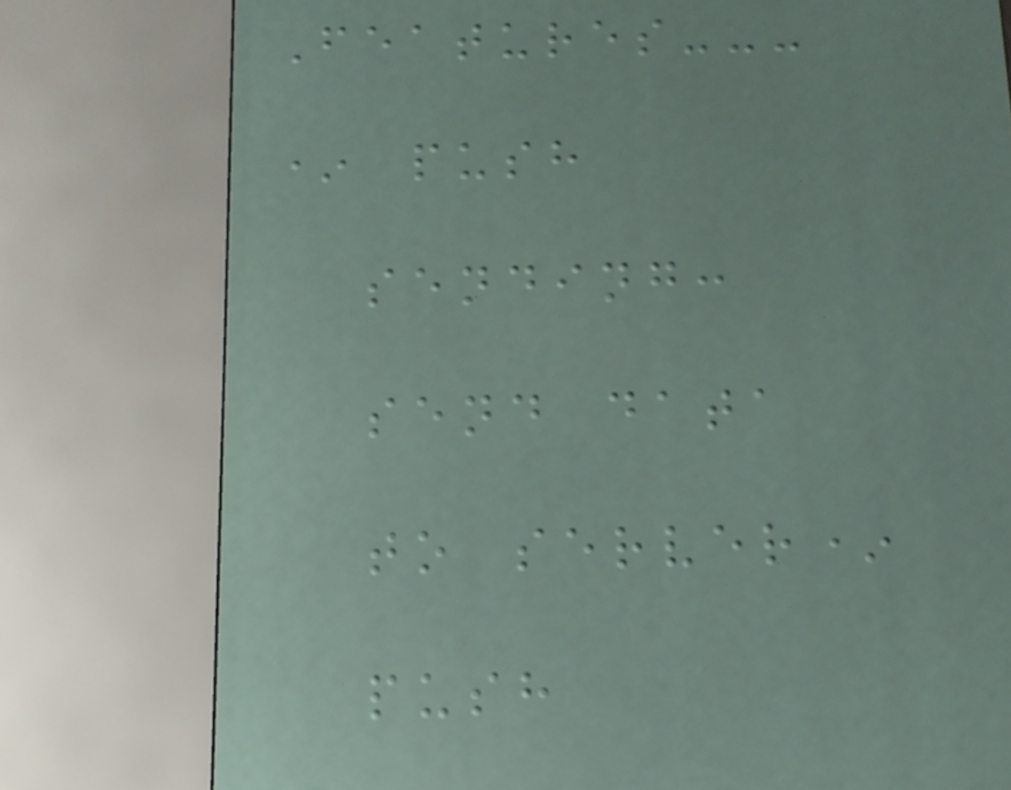Features---
* push
sending:
send data
to server*
push
